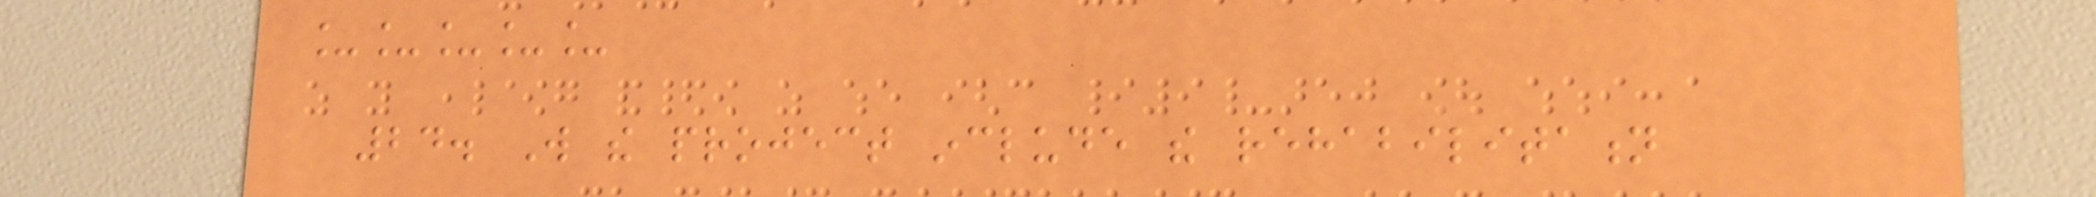_____
24. Will the project include the rehabilitation
